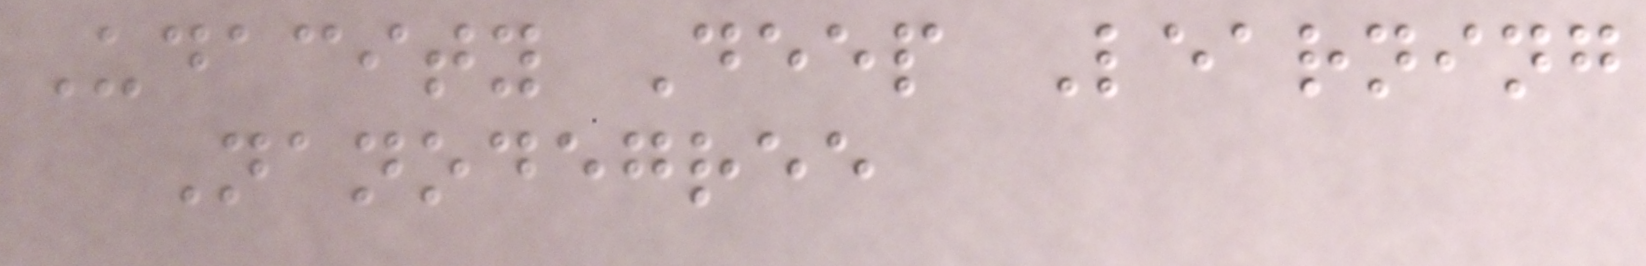Udacity Deep Learning
Nanodegree
